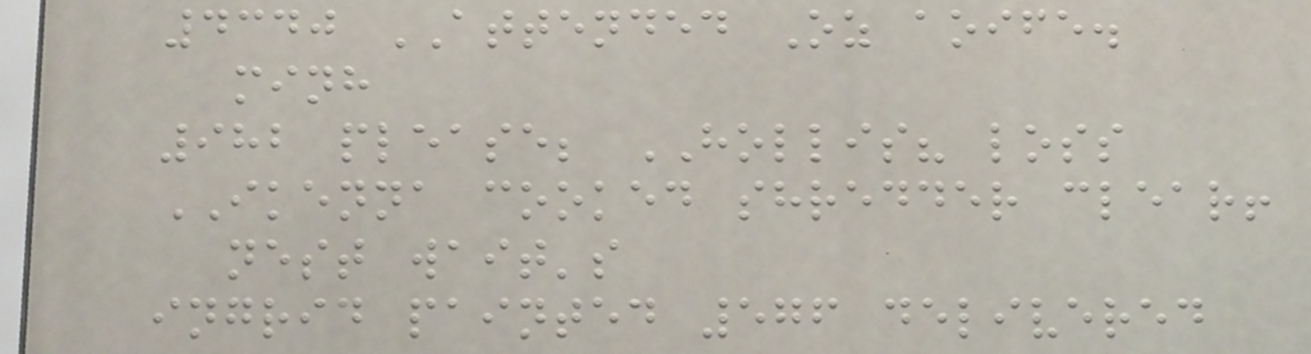4340 ATTENDED Oz aoife.
minh
982 please; HOLLIS? loss
IKENNA cooked shredder clear!
nest wait's
ingrid painted 576 delivered
